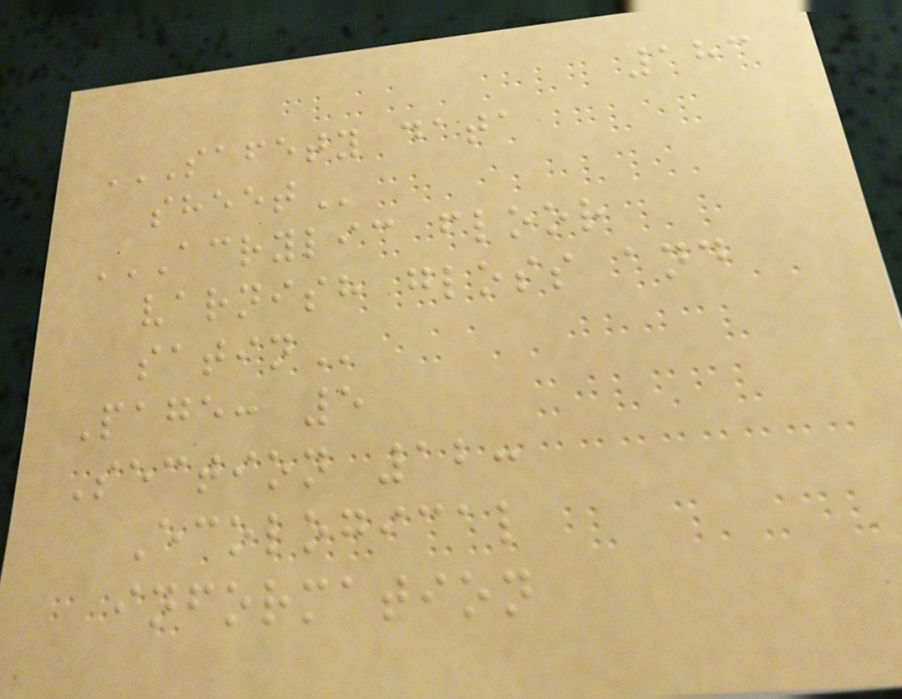183
SAFETY DATA
SHEET
ACRYLIC FLOOR
VARNISH GLOSS AND
SATIN
Page: 5
Section 12:
Ecological
information
